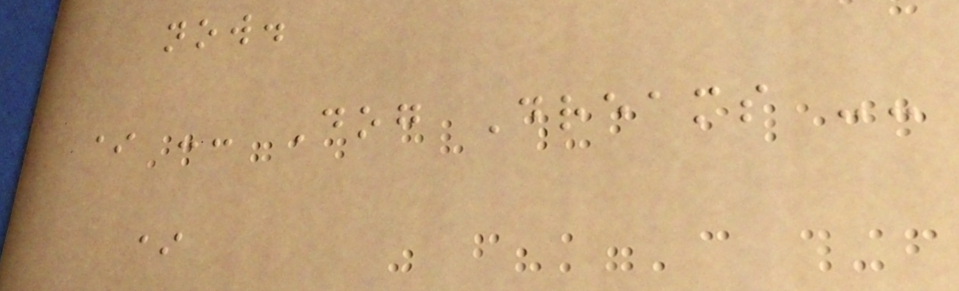now.
* -- Dog Dreams --
*
